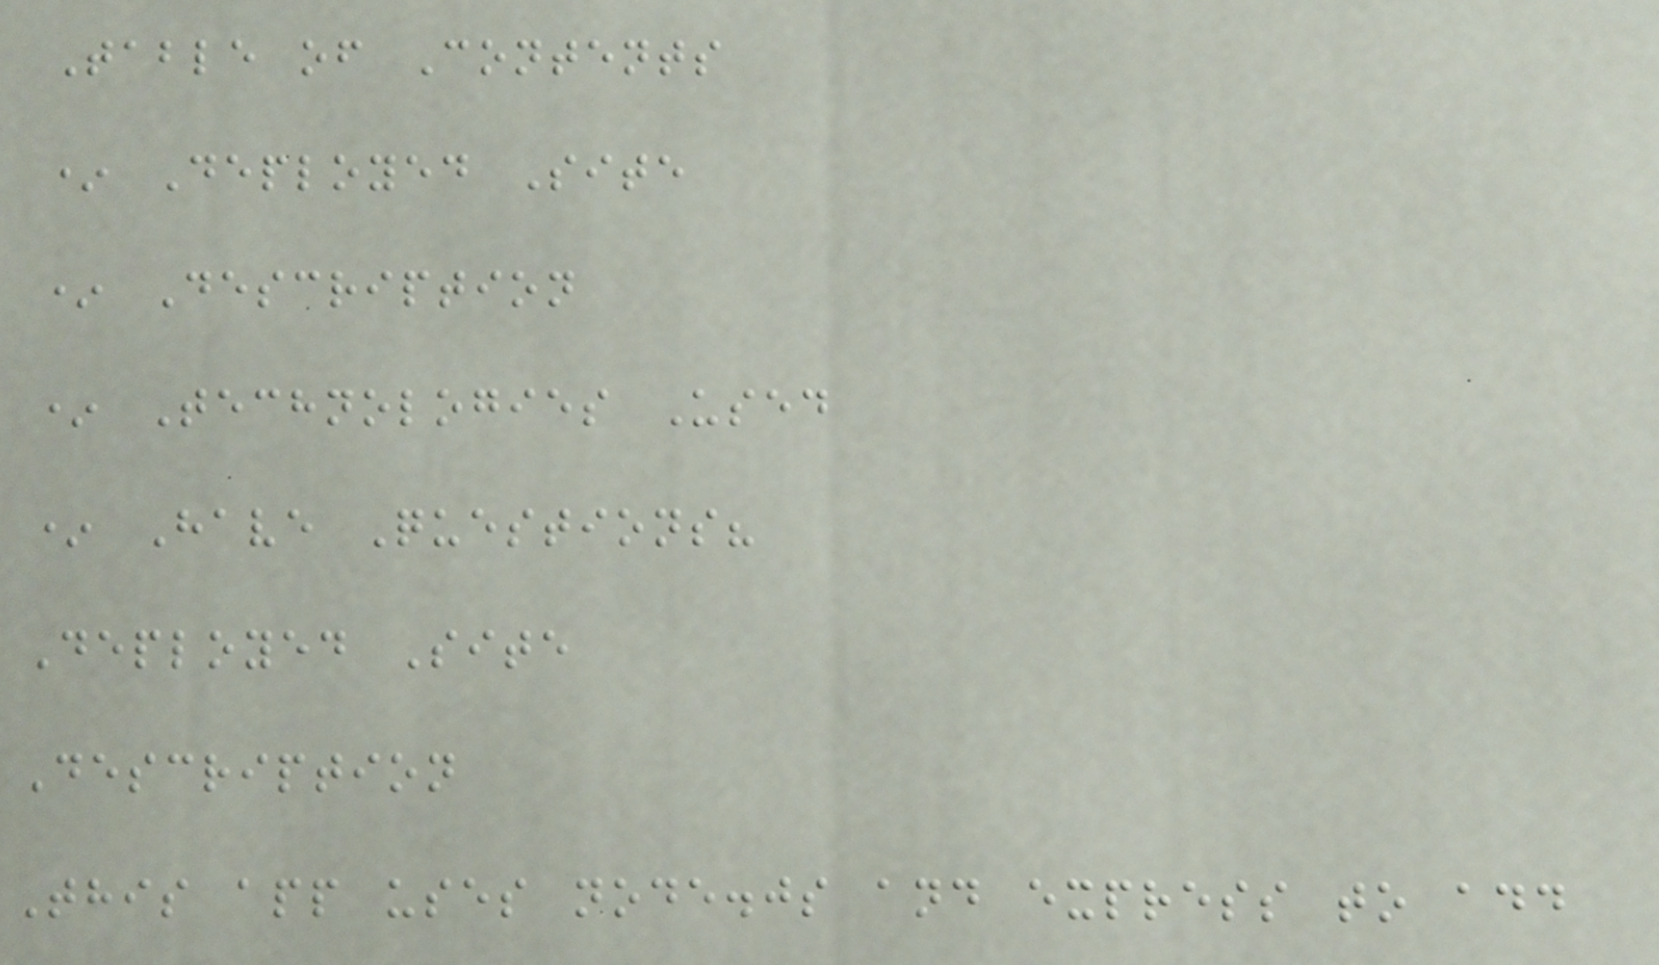Table of Contents
* Deployed Site
* Description
* Technologies Used
* Have Questions?
Deployed Site
Description
This app uses node.js and express to add
